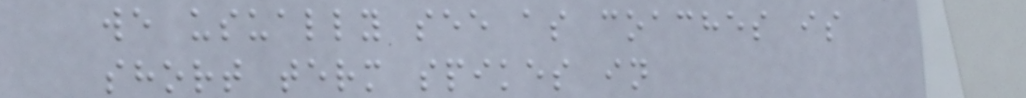we usually see as coaches is
short term spikes in
